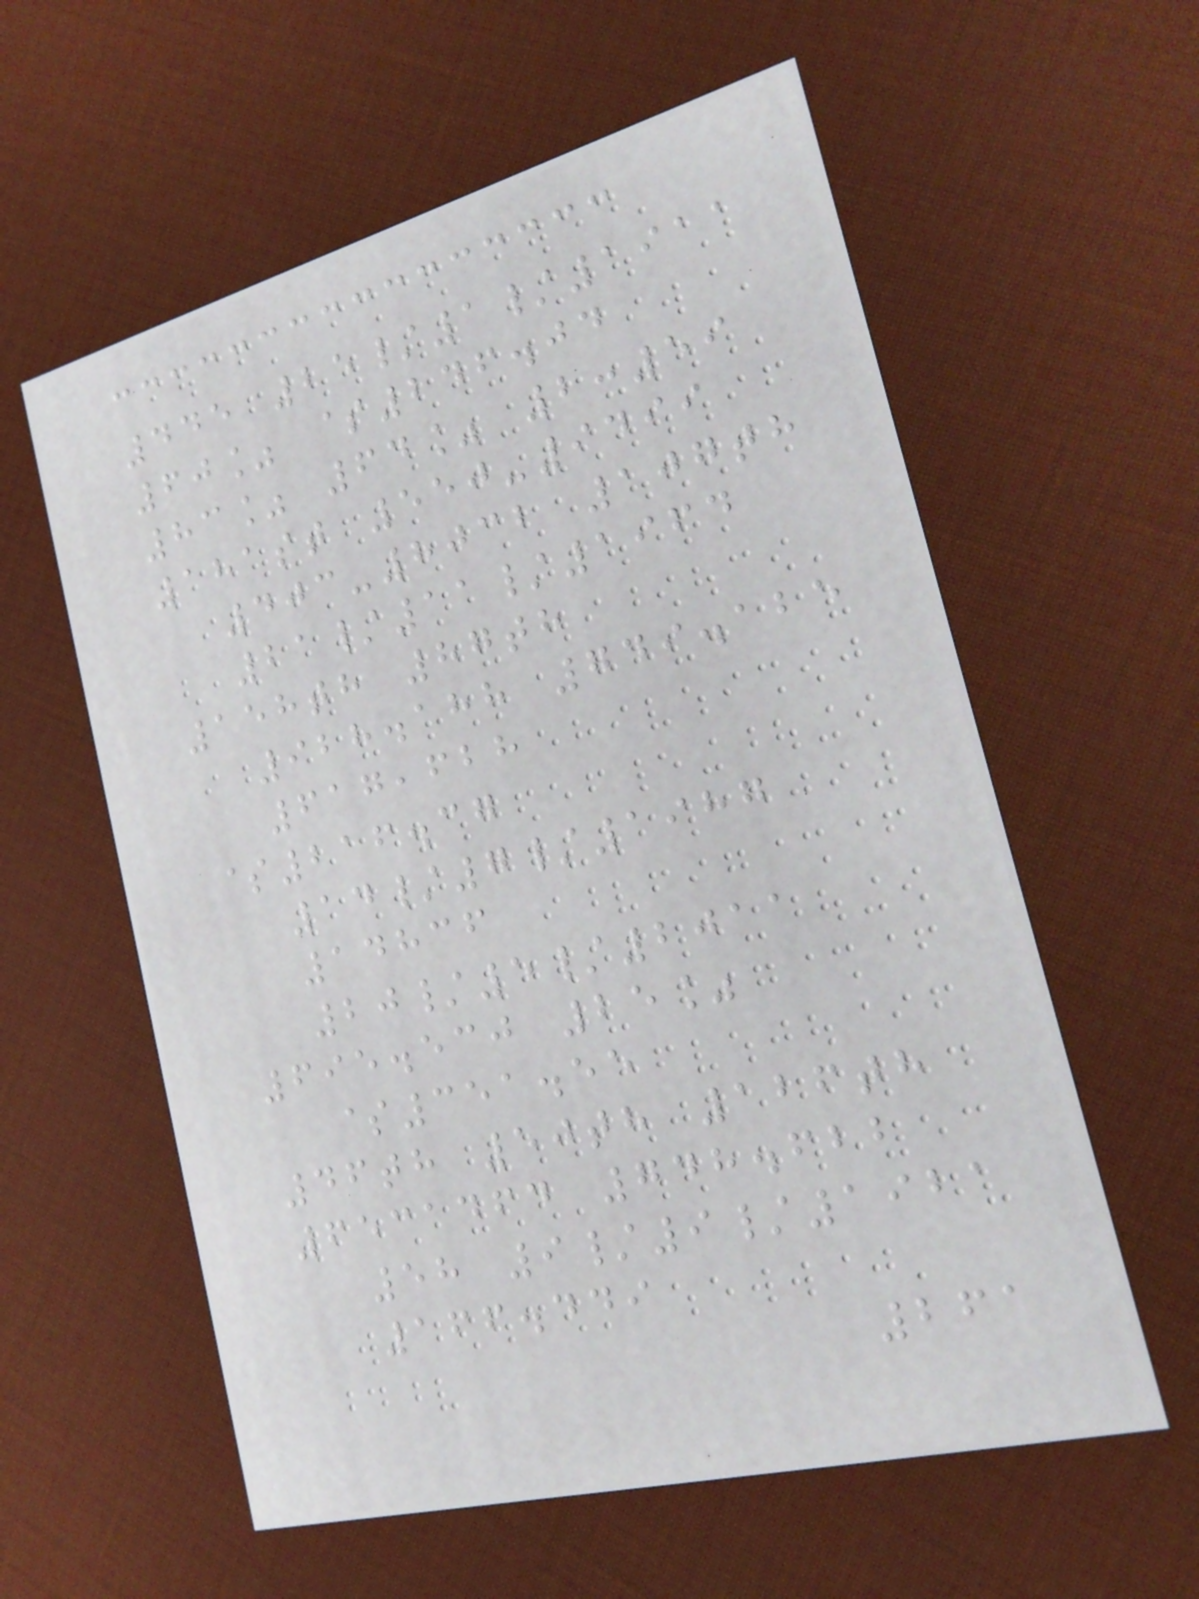445 25/1/1911
60% $246.04
83% 64% 2:59
181st 550-9499
403-8032 107th
21/11/1964
158th 87th
928.188 749.125
617,628
$216.37
14/7/1987
14836
20/5/2011
695.530 25%
$351.55
46th 50th 126th
6531464 748.622
58 9/9/1921
166.449
261
